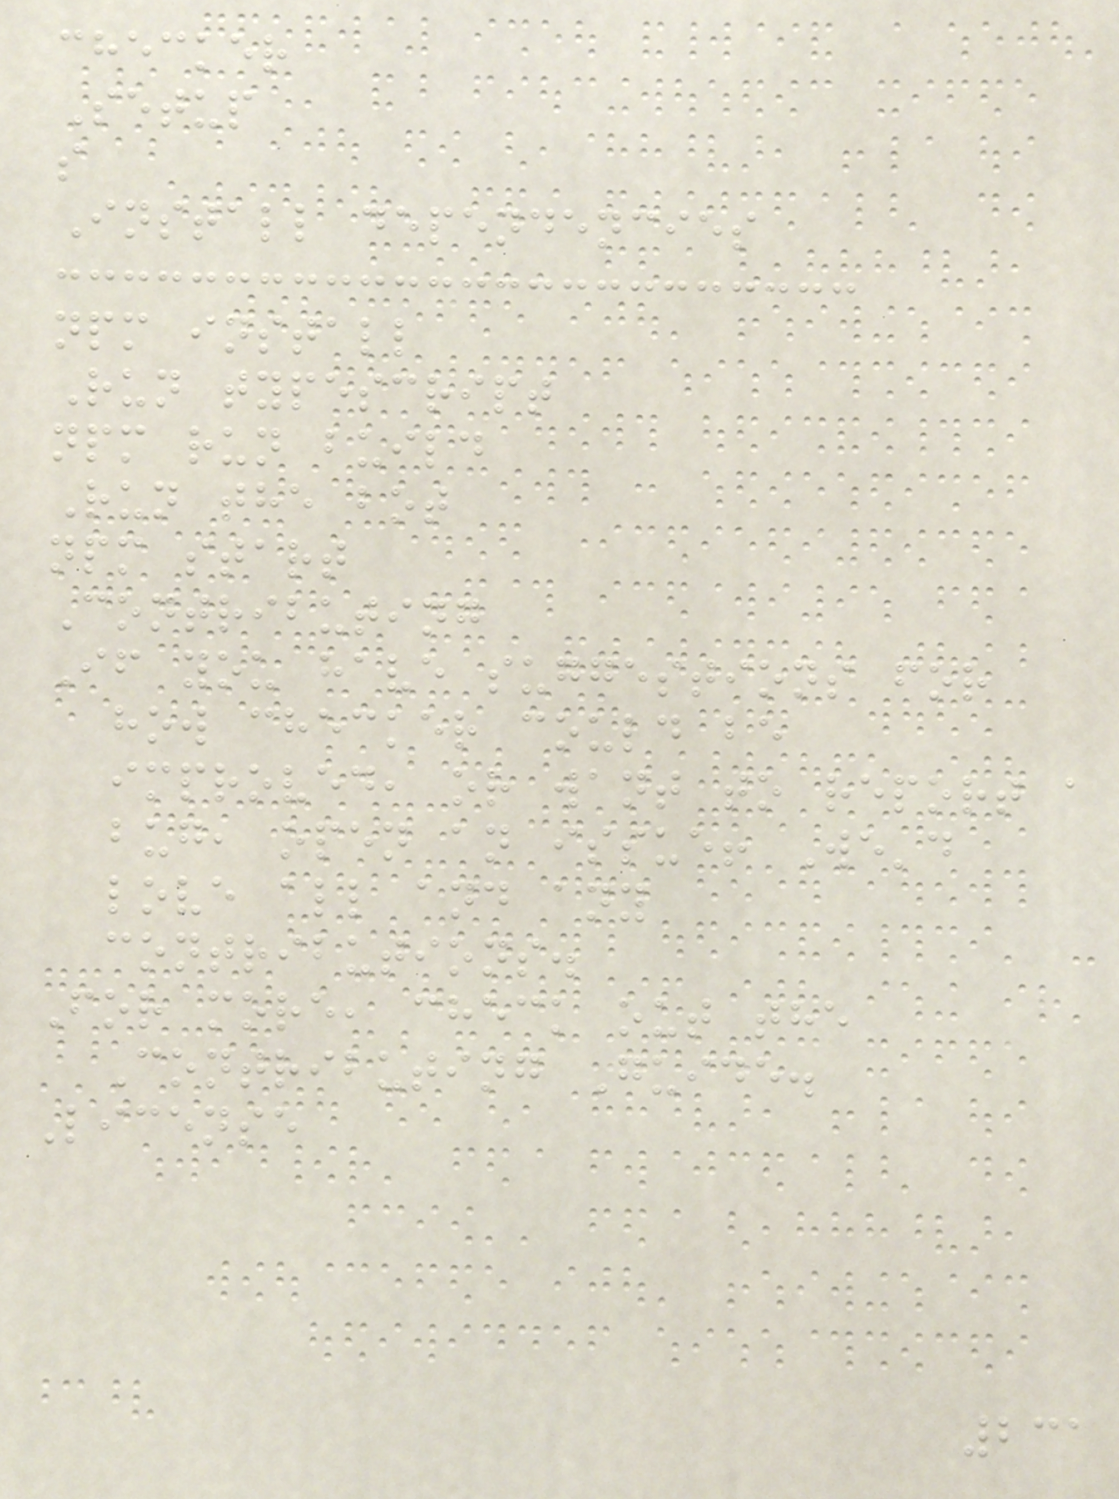checker
Setup
s
Install dependencies
npm install
Run typescript
npm run build
Run the bot
npm start
Contributing
If you have suggestions for
how checker could be
improved, or want to report a
bug, open an issue! We'd
love all and any
contributions.
For more, check out the
Contributing Guide.
License
231
